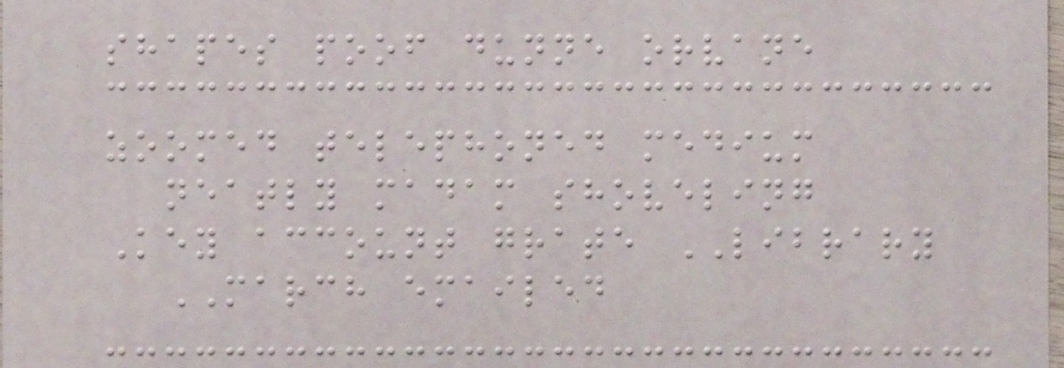shapes poof dunne orvane
zoomed telephoned medium
neatly madam shoveling
Key account grate LIBRARY
MARCH emailed
